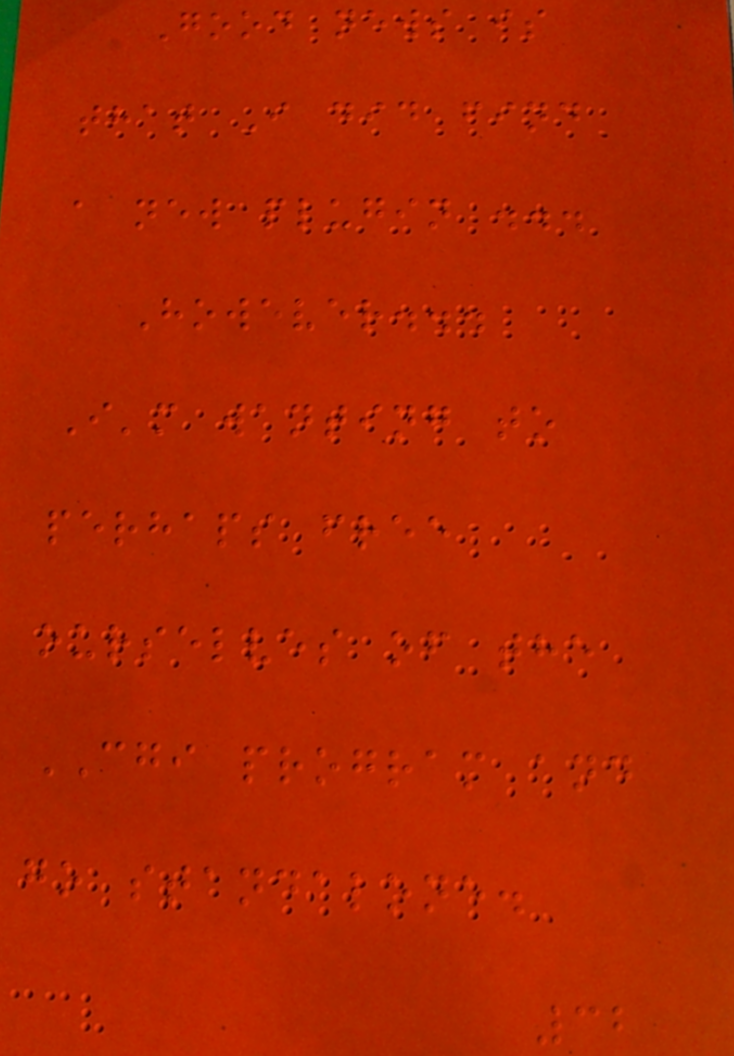Good news is
that I did find
a new plugin ...
However...
I'm wanting to
perhaps free
ourselves of the
CGI program and
go standalone.
32
